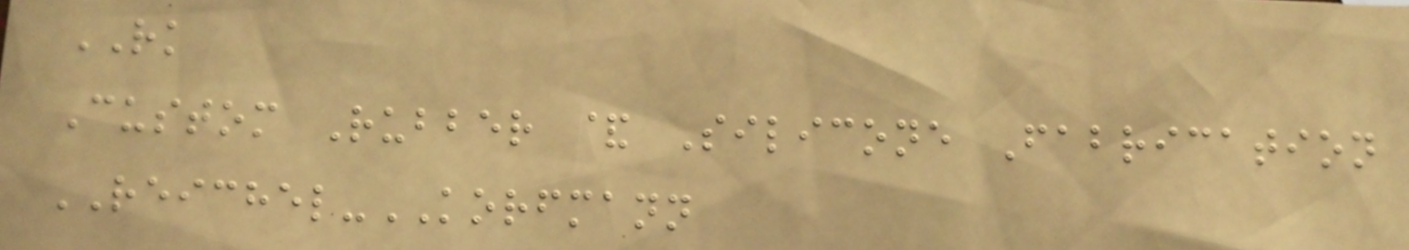RK
Custom Rubber & Silicone Fabrication
REICHEL-KORFMANN
